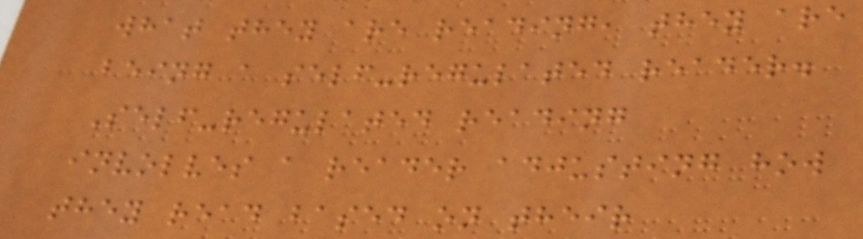what they are reading, they are
being a self-regulated reader.
Self-regulated reading
involves a reader adjusting how
they read based on their
